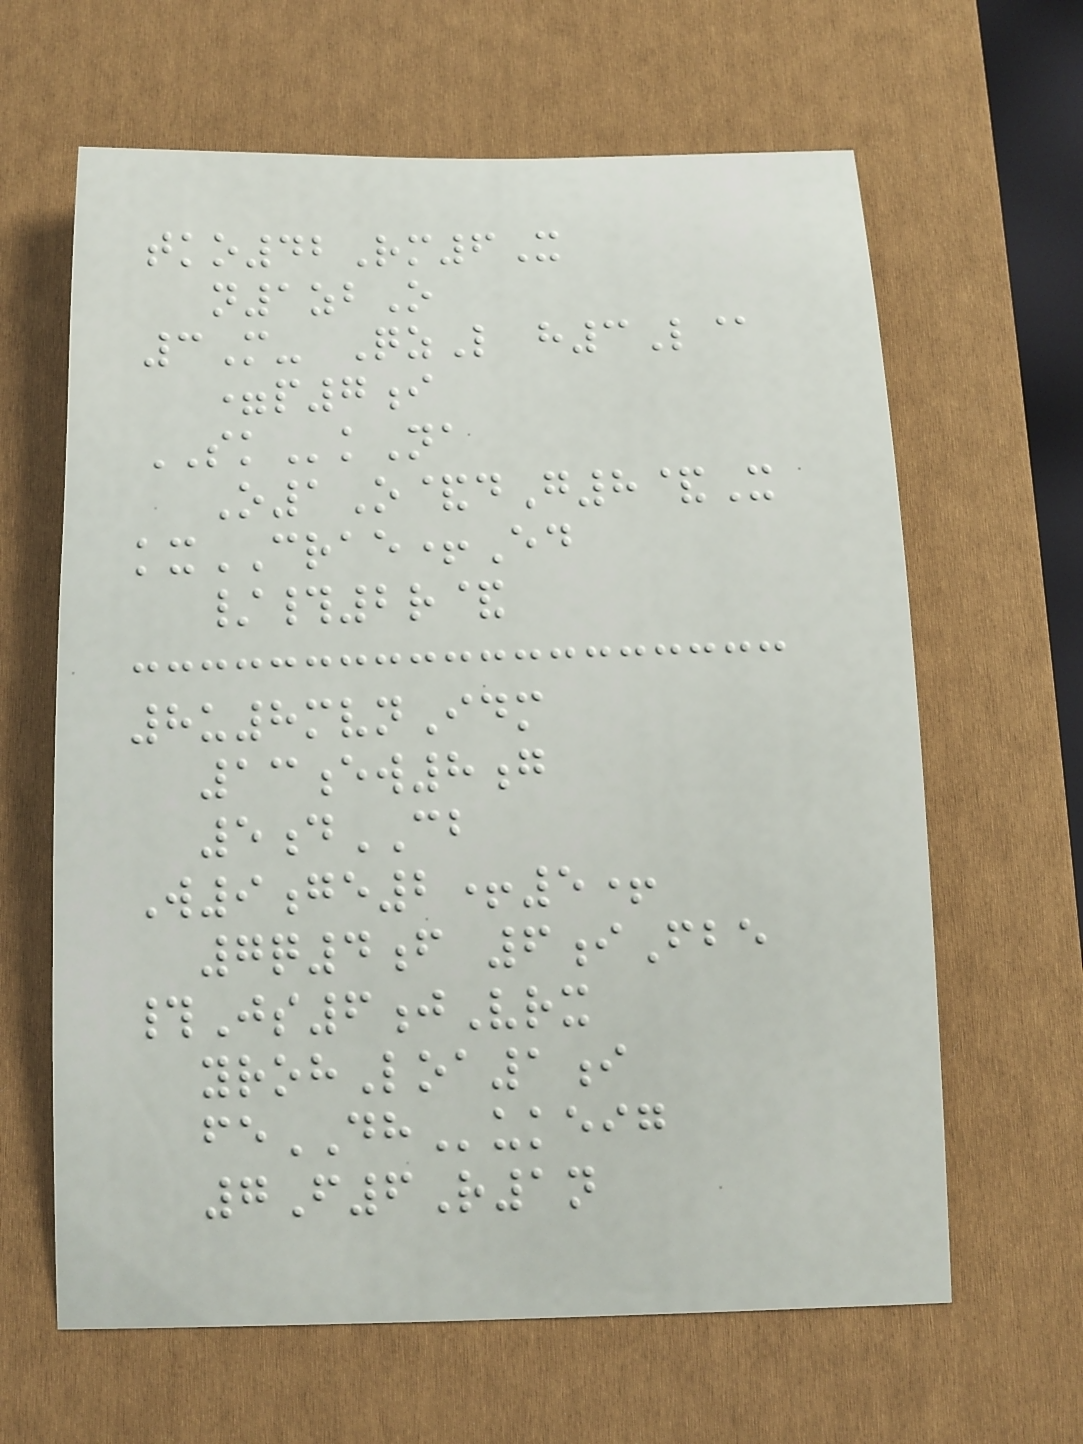tko42Rm6X
n1zbO
3M- QzL h3L@
=p7i
SKkNa
O1O&dG8&X
kxCRAE+Ed
/#2r&
8u8mvnIdm
13ew8g
5dCB
W9ge2+5+
7q4f 6iFbe
#Js6jVrx
yrohLoa1i
feDHukeig
7F6R1n
